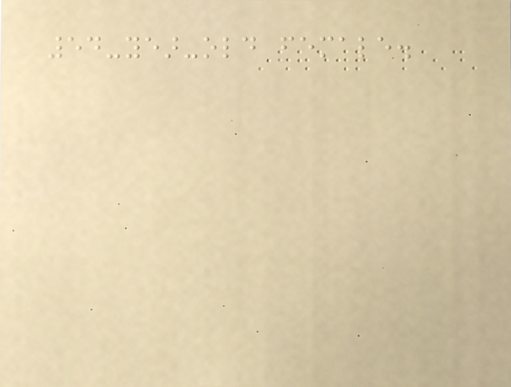54-year-old female.
